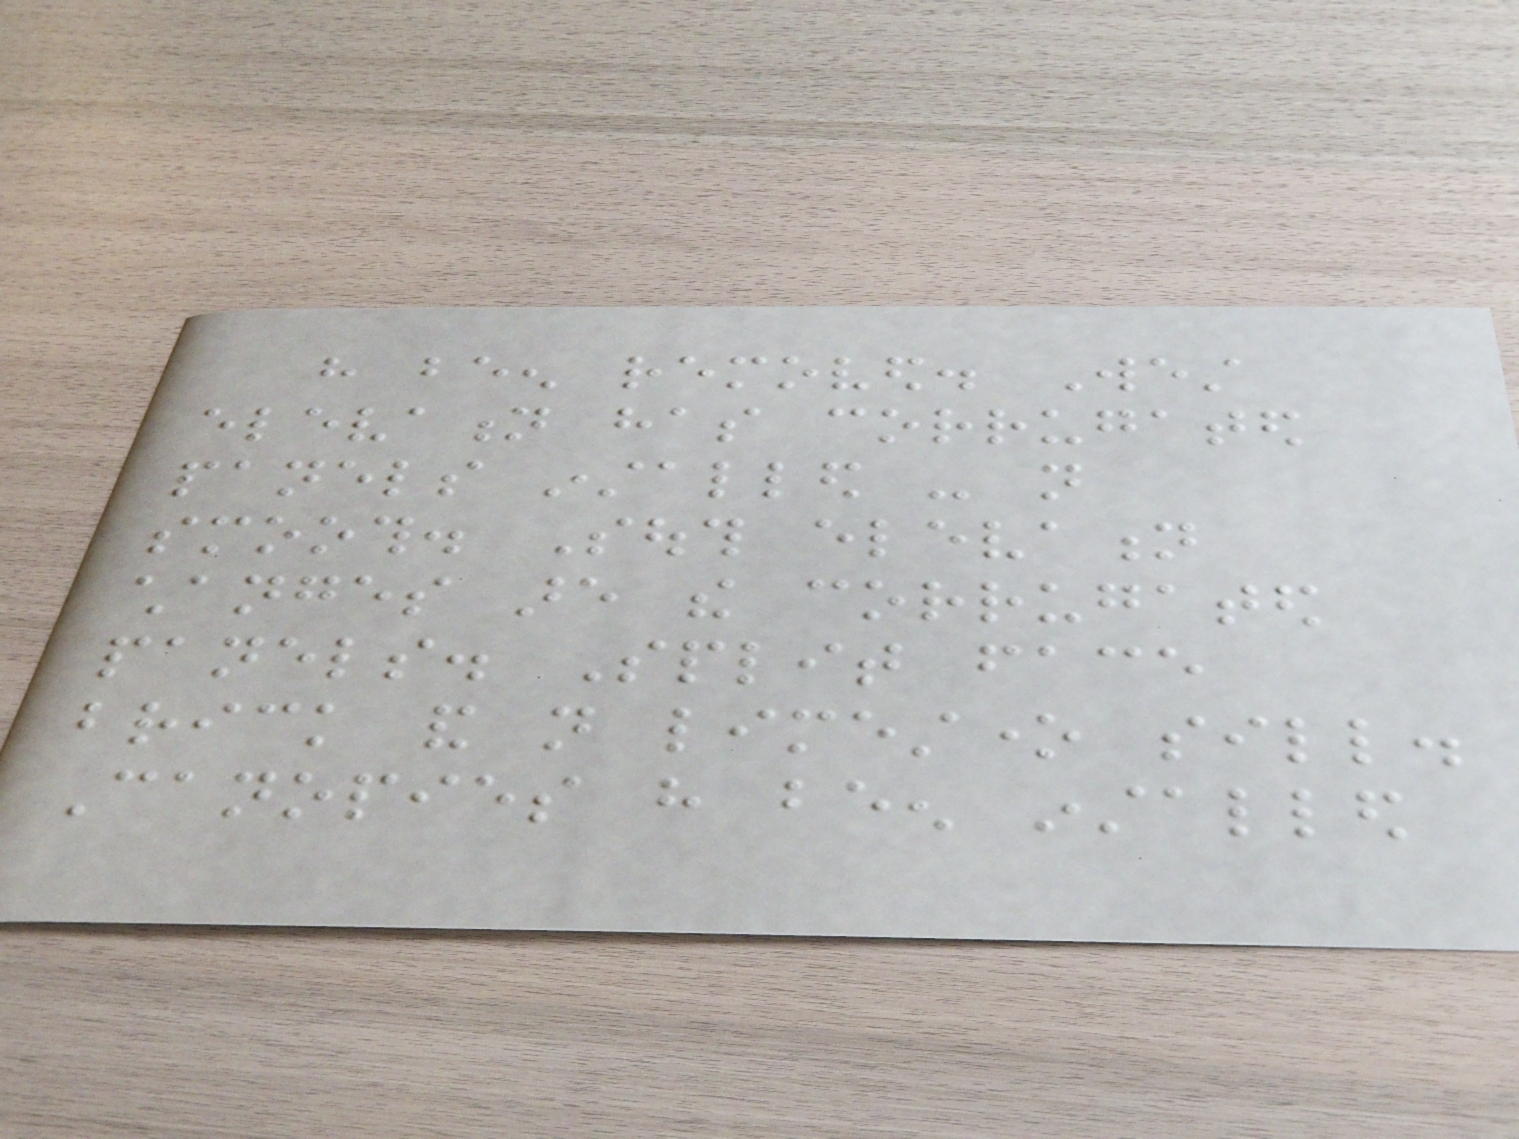have been removed. West
elevation has corrugated
panels installed - not
smooth. South elevation
changes are the corrugated
panels. Split face
brick and not limestone sill.
Canopies have been installed
